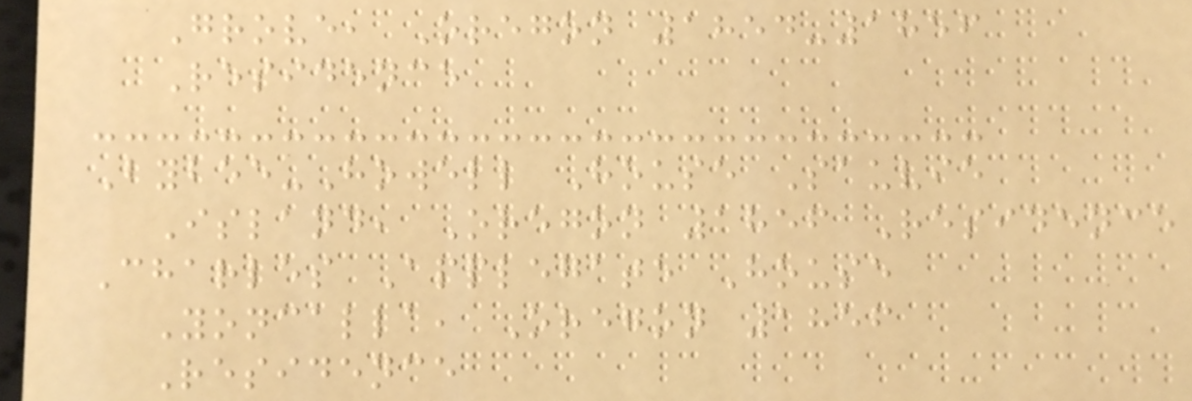Grove, Oregon 1854-1856
Residence
Bybee-Howell House Sauvie
Island, Oregon 1856 Residence
Charles Applegate House
Yoncalla, Oregon 1856
Residence
